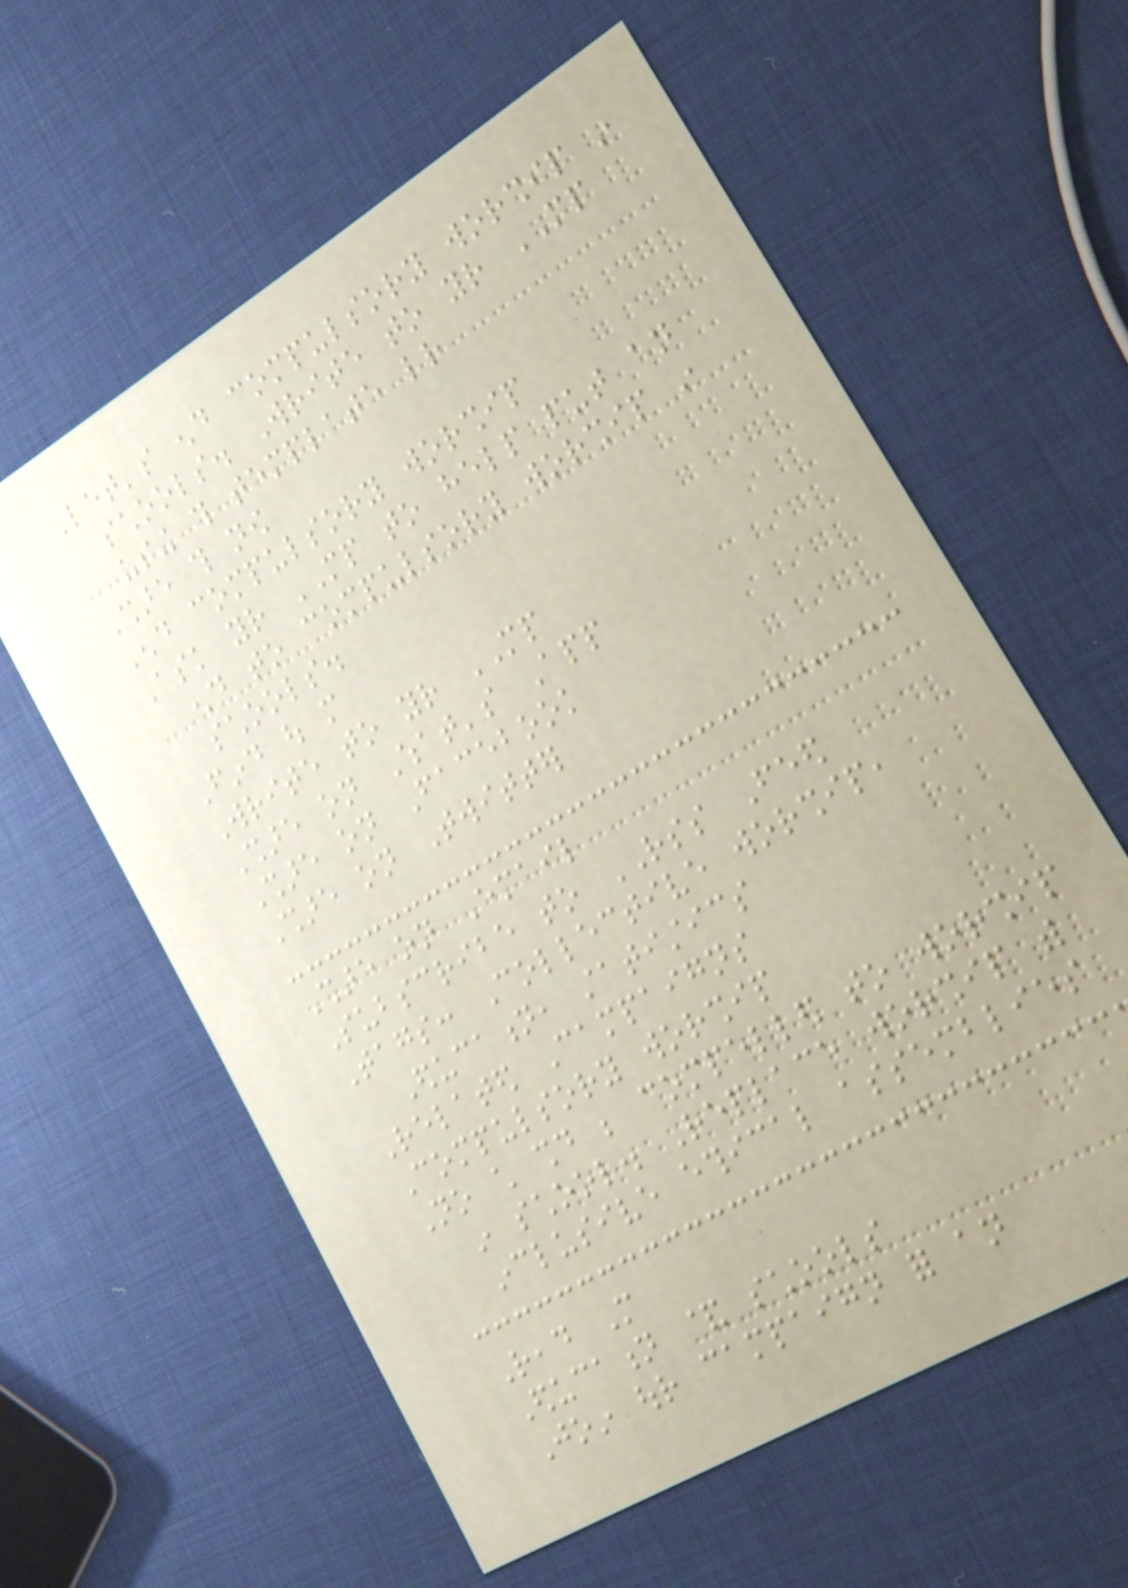Let's end compulsory worship in
schools. Write to your MP
using this template letter
Share this now
End compulsory worship
Ask your MP to help put an
end to compulsory worship in
schools.
Find out more
Write to your MP
Share on What's App
Share on Facebook
Share on Twitter
Share on Email
Subscribe to RSS Feed
Tags: Collective worship,
Education, statistics
Related Campaigns
Compulsory worship
No child should be compelled to worship
in school. Replace worship with
inclusive ethical assemblies
Read More
Education & schools
Join our campaign for an
